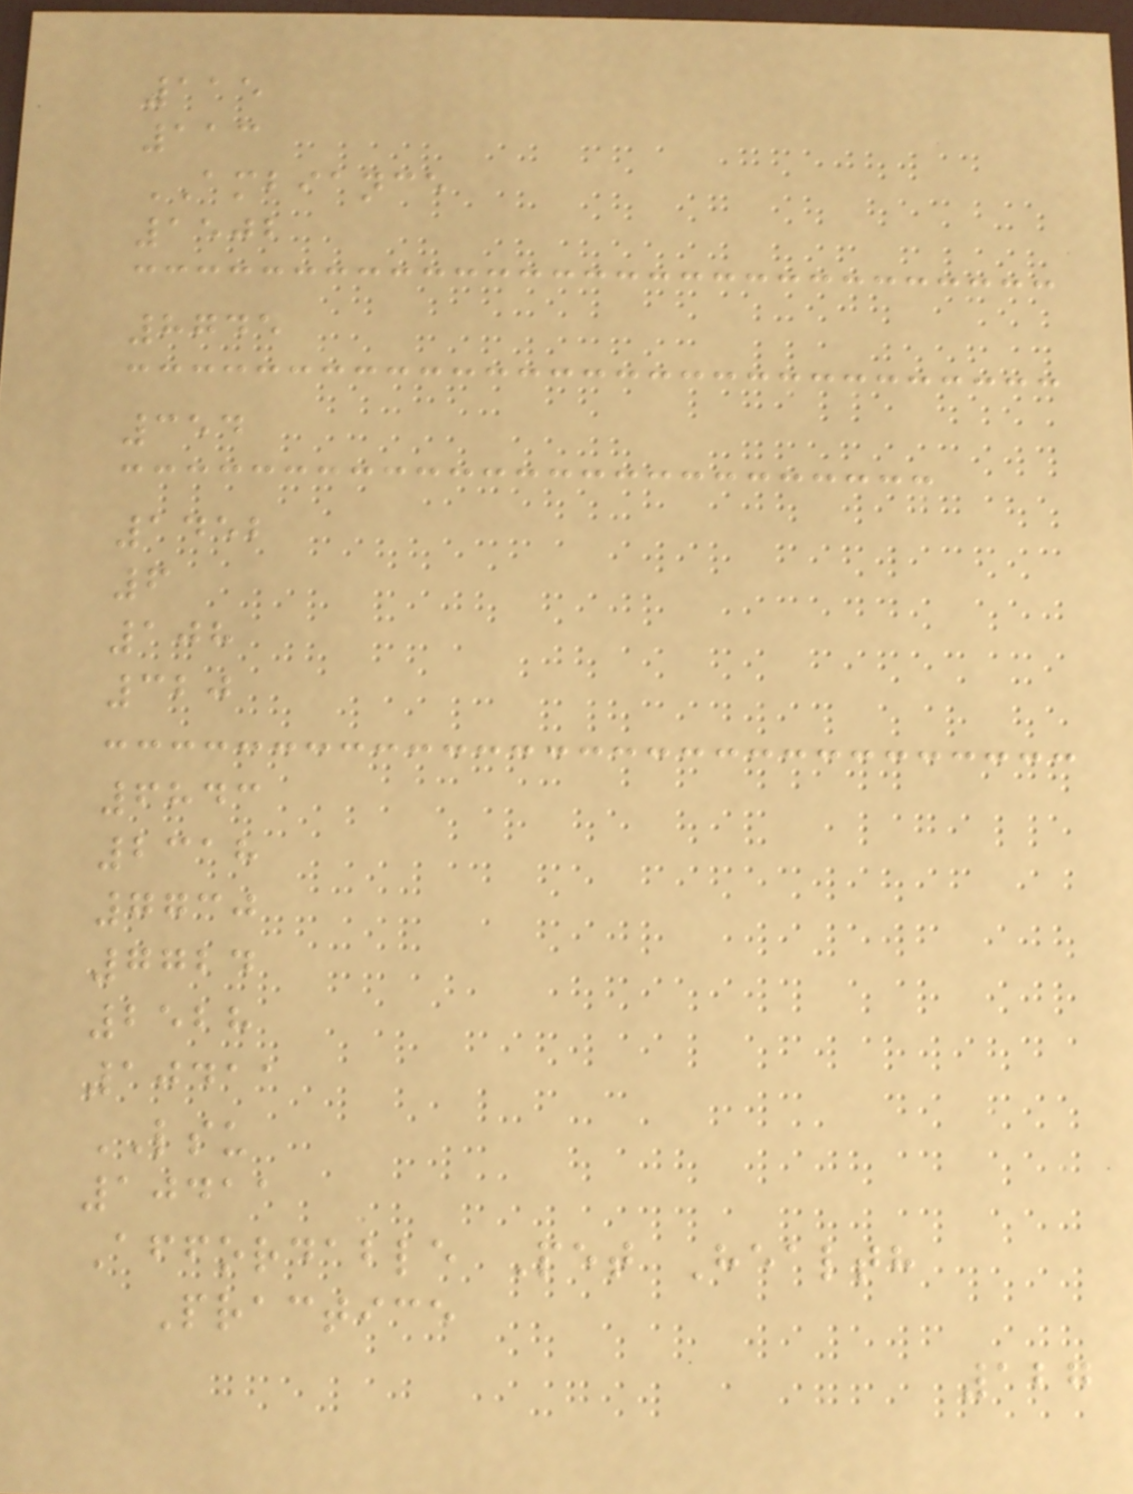115
113
AMBIANCE
1502
8745
354
1452
6
108
320
6843
2318
7730
7724
2528
10411
LSU
10411
Affordable Pet Health
Practice
127
